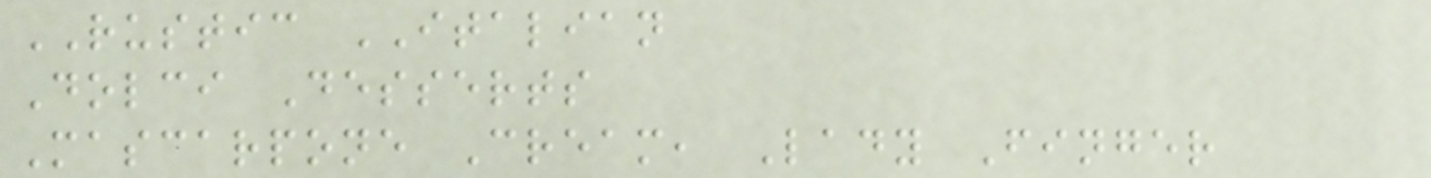RUSTIC ITALIAN
Dolci Desserts
Mascarpone Cream, Lady Finger
